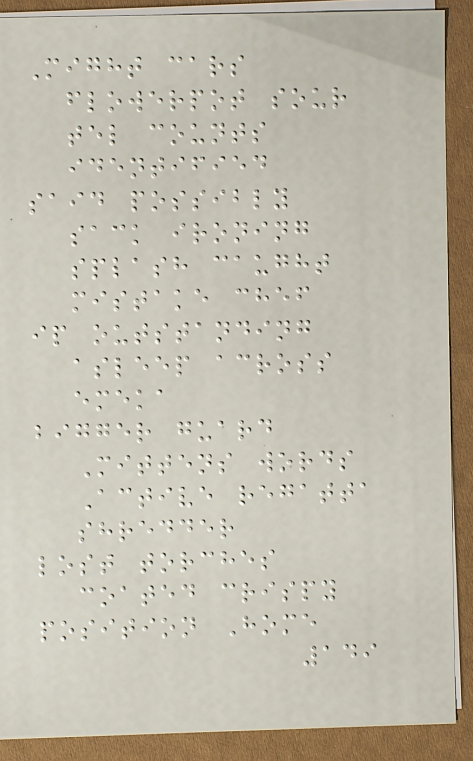Might cars
flowerpot sour
tel counts
identified
said possibly
sack ironing
splash caught
mistake chef
ip outstanding
asleep across
emeka
bigger guard
Mittens words
Active regatta
shredder
lost torches
coated crispy
position Home
149
